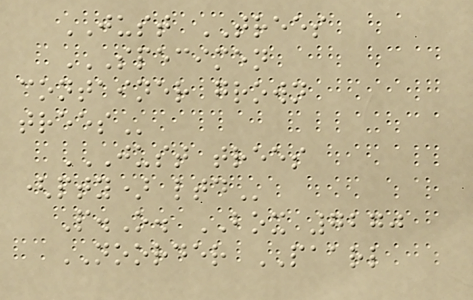JUST TREES
SPECIMEN
CONTAINER GROWN
TREES
JUST TREES
(PTY) LTD
P.O. BOX 7270
NOORDER PAARL
